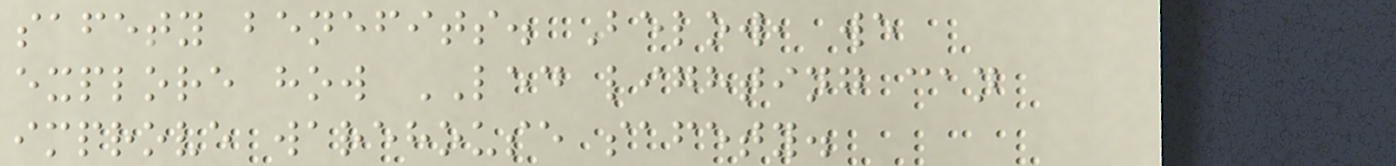safety benefits. Below, we
explore how LED lighting can
improve warehouse safety.
